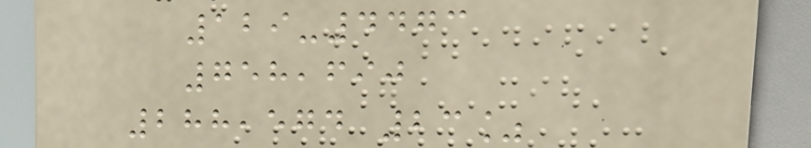129-4473
758,690
288,574 23%
